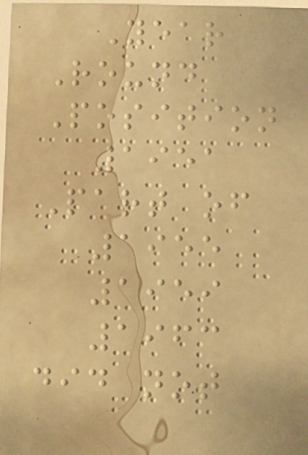Year
Round
Position
1951
Part of
1955
1959
1963
did not
